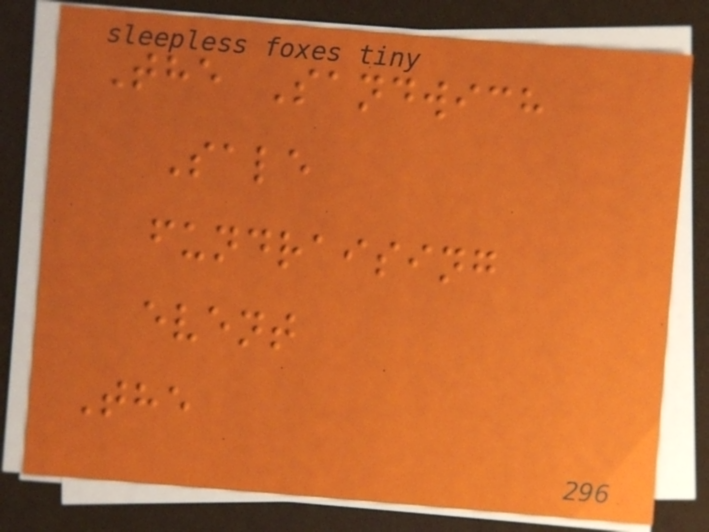The Sandwich
Sale
fundraising
event
The
